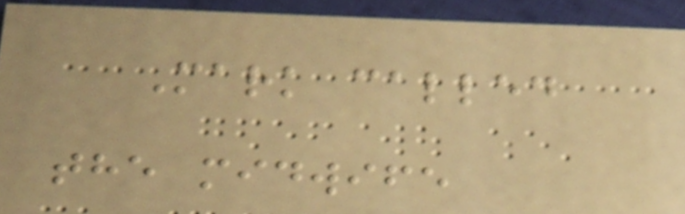Mark called
the midwife
